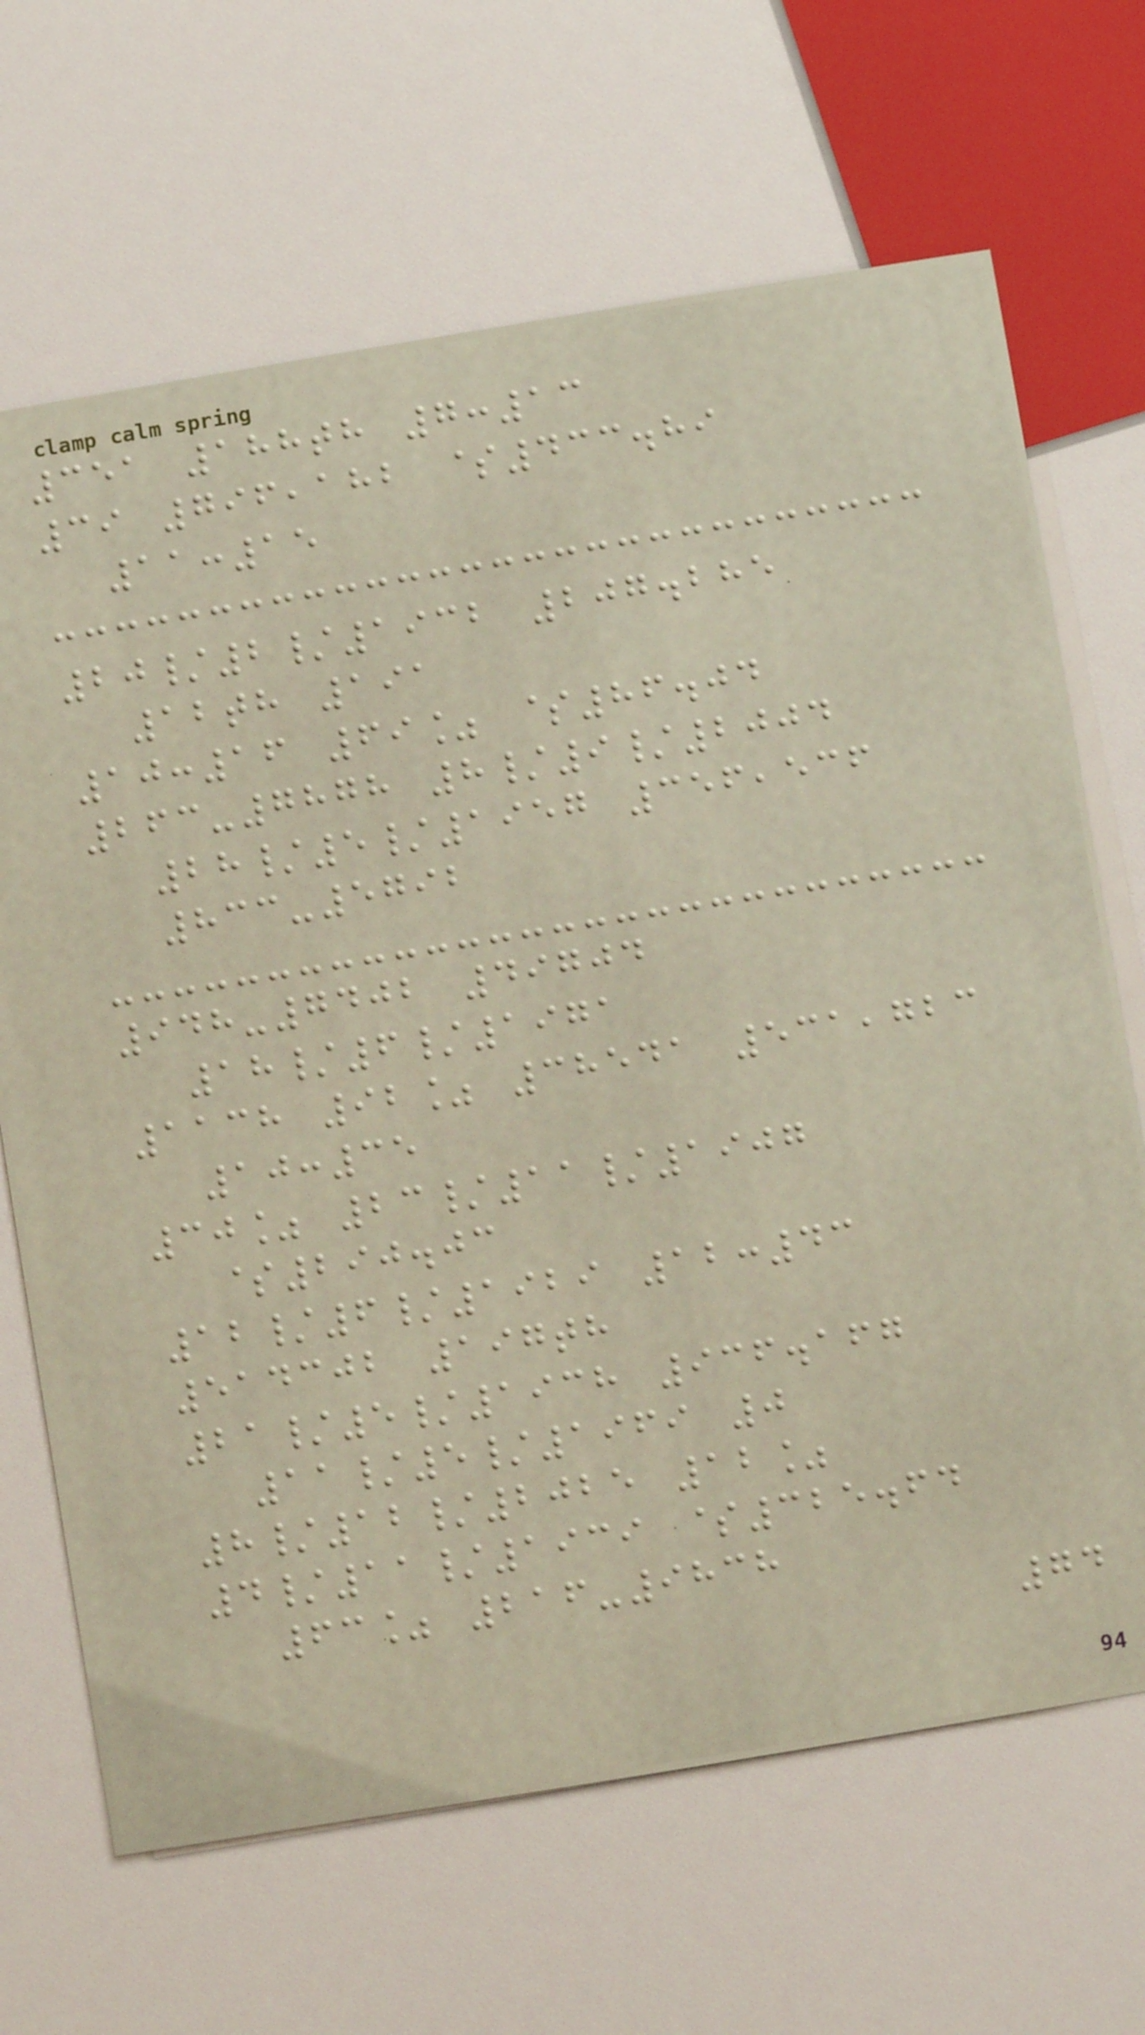351 188th 7:13
39 796,182 $433.89
11:15
20/2/1932 207.285
12th 191
10:16 69% $86.04
263-7878 8/9/2004
28/5/1957 356,536
833-5792
948-7402 49704
18/6/1971
1138 92% 38541 531,723
10:35
30% 23/11/1907
$290.03
12/6/1929 12:43
514302 197th
21/5/1938 936.167
11/5/1969 0
8/12/2025 12%
4/11/1939 $325.64
63% 216-9838
74
